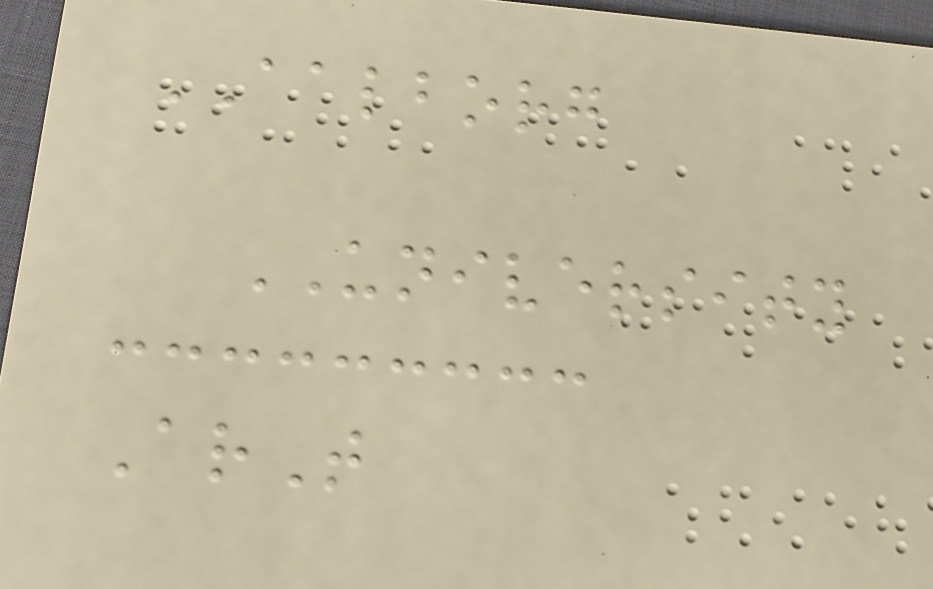AALBORG
UNIVERSITY
ArT
